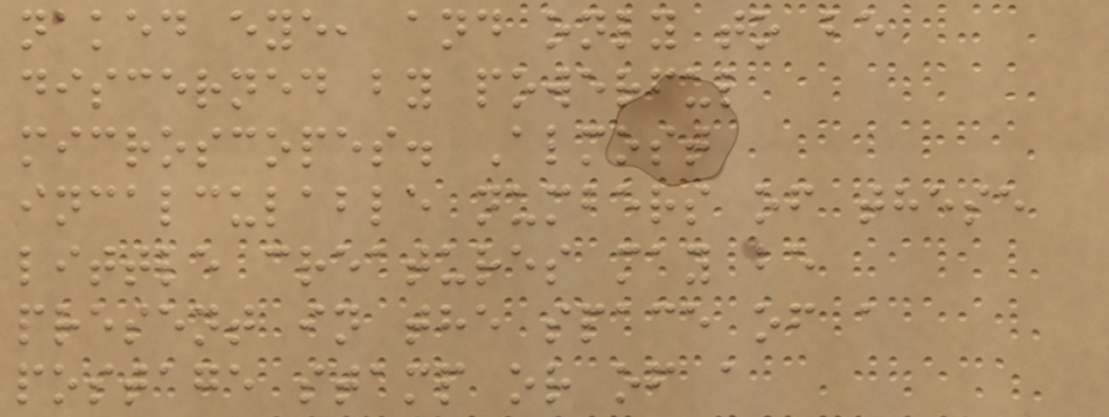naked eye, and only to be
discerned by powerful
microscopes. Almost
incalculable numbers of these
little creatures may be
present in the space of a
postage stamp or of a
